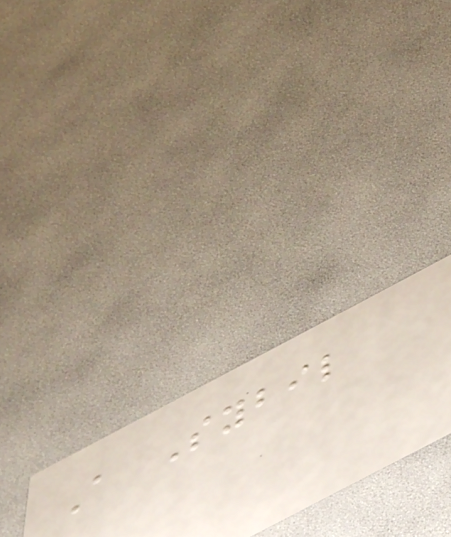A Sybil
